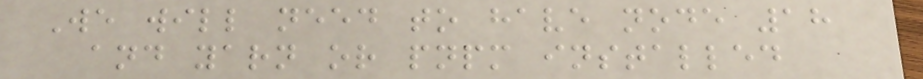We will need to have node 18
and yarn or pnpm installed
